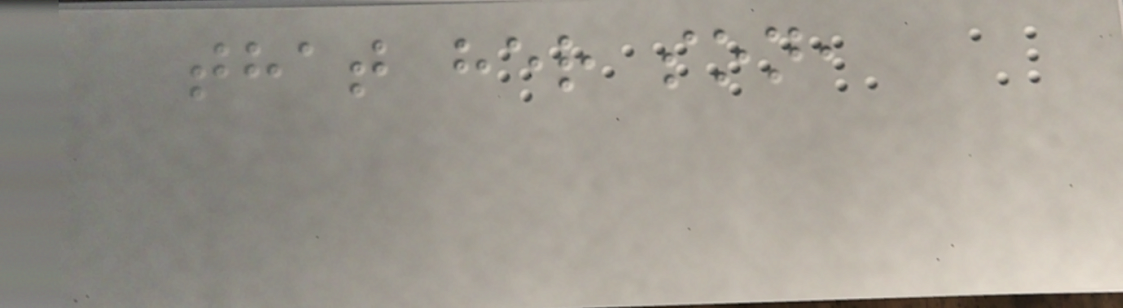that her son,
